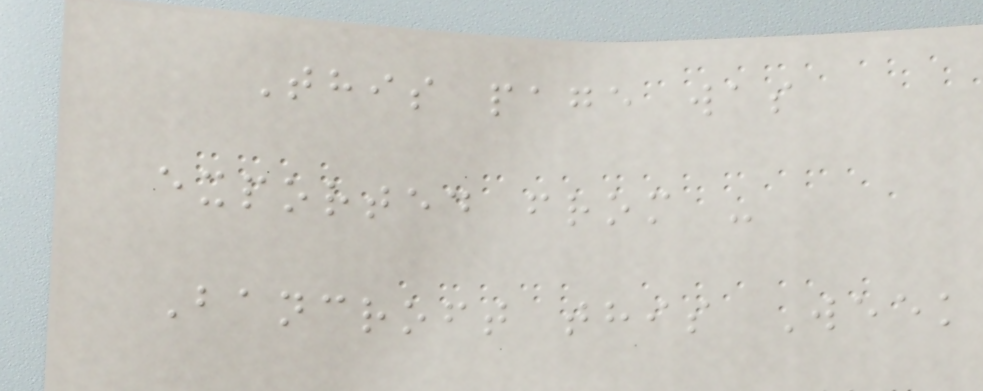This page was
exported from -
Bancroft this Week
